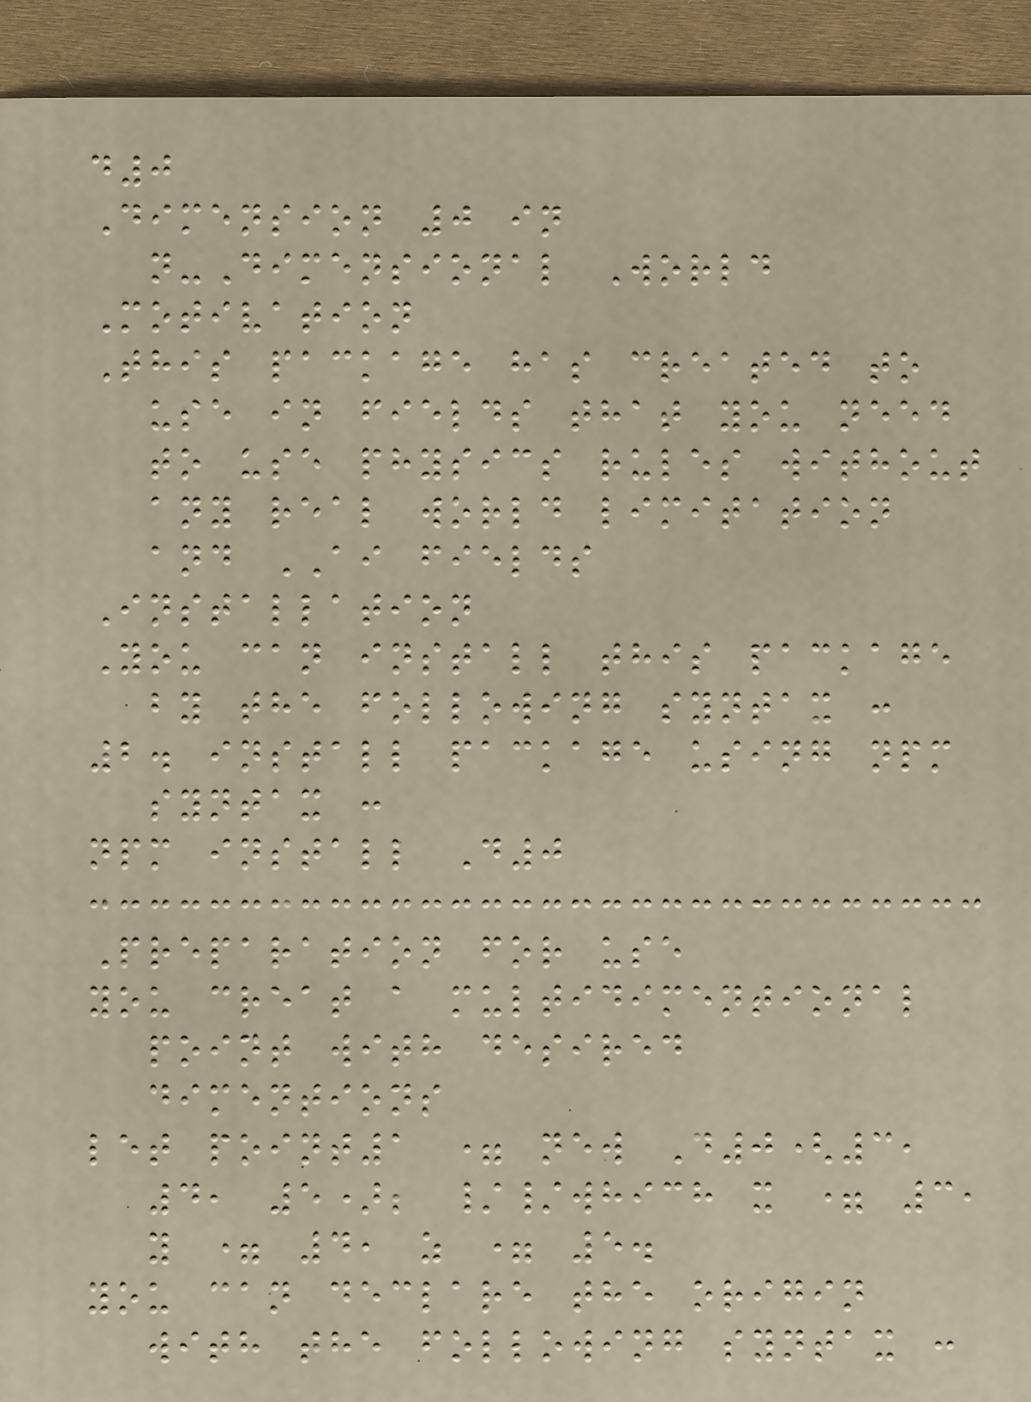d0
Dimension 0 in
n-Dimensional World
Motivation
This package has created to
use in fields that you need
to use physics rules without
any real world limitation
and AI fields
Installation
You can install this package
by the following syntax :
2. install package using npm
syntax :
npm install D0
Preparation for use
you creat a multidimentional
point with desired
dimentions
let point1 = new D0(3,
4, 5); //which x = 3,
y = 4, z = 5.
you can declare the origin
with the following syntax :
